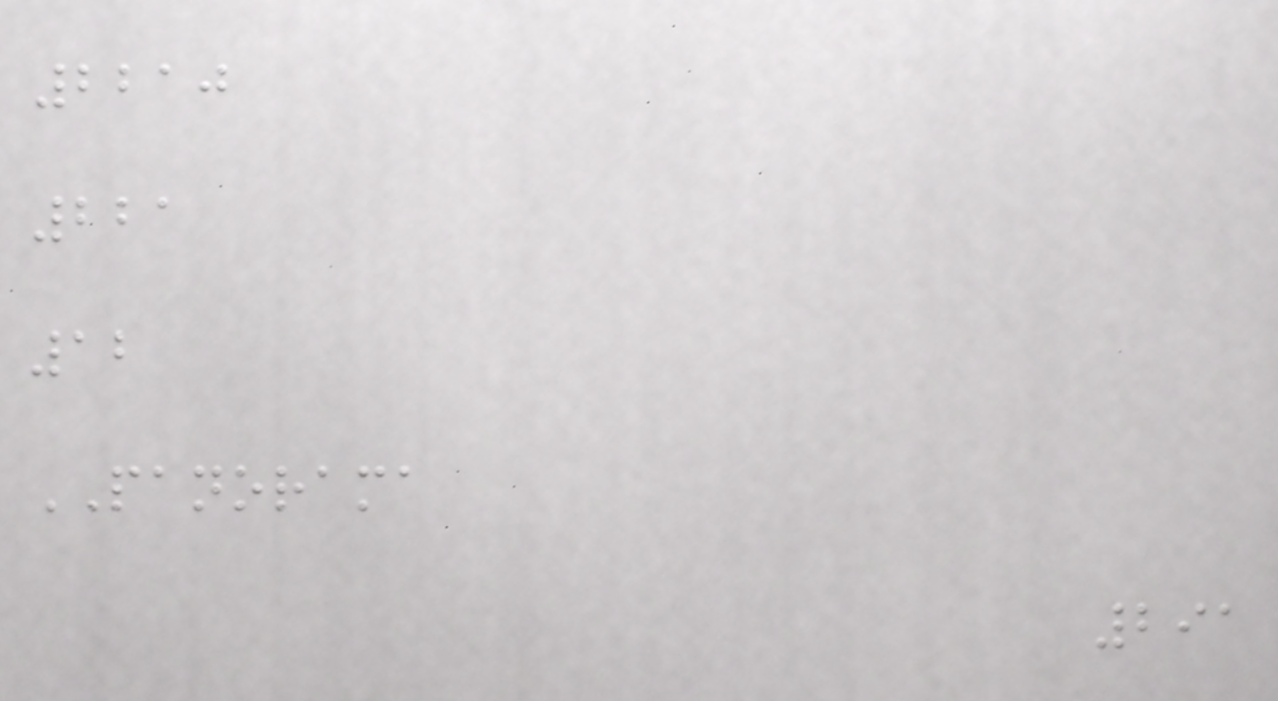2210
221
12
PANORAMA
291
